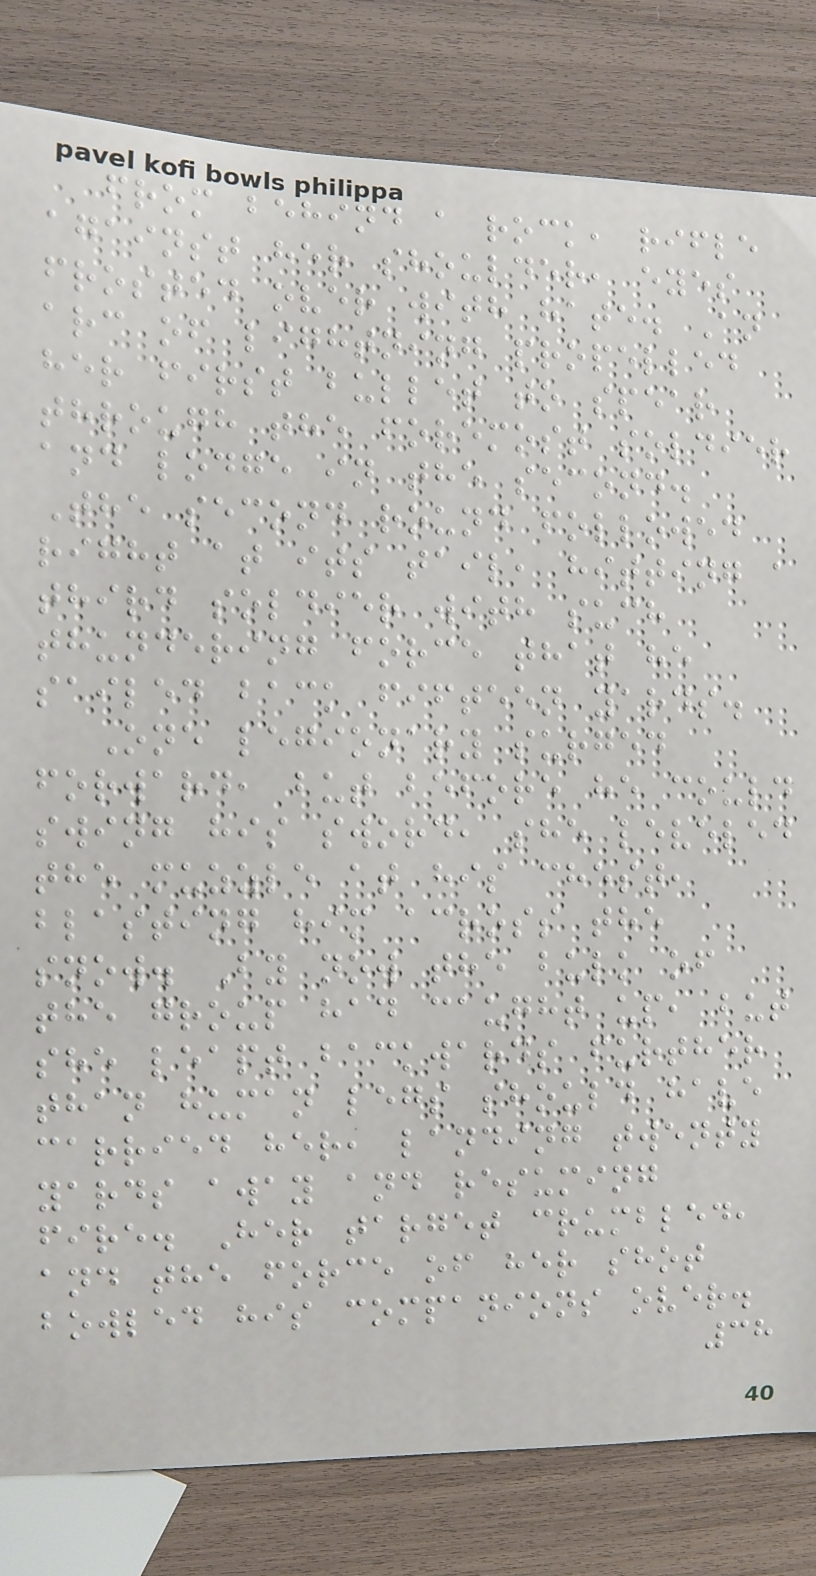from behind a rock, rifle
against her shoulder, eyes
frosted over with hate. An
arc of lightning propelled
her first bullet to spear
through the foremost soldier
and lodge in the second.
The second round followed
right at its tail, hitting a
third soldier with such
thundering force that he
sailed back fifteen yards.
One legionary surged
forward, but before he could
swing his sword, she leveled
the muzzle at his chest,
blasting him across the
snow. By now the bulk of
the group had caught up, but
she leapt backwards further
than human legs should have
carried her, landing twenty
yards away and resuming
fire. Her target crumbled,
and the force of her shot
bowled his companions over.
38
